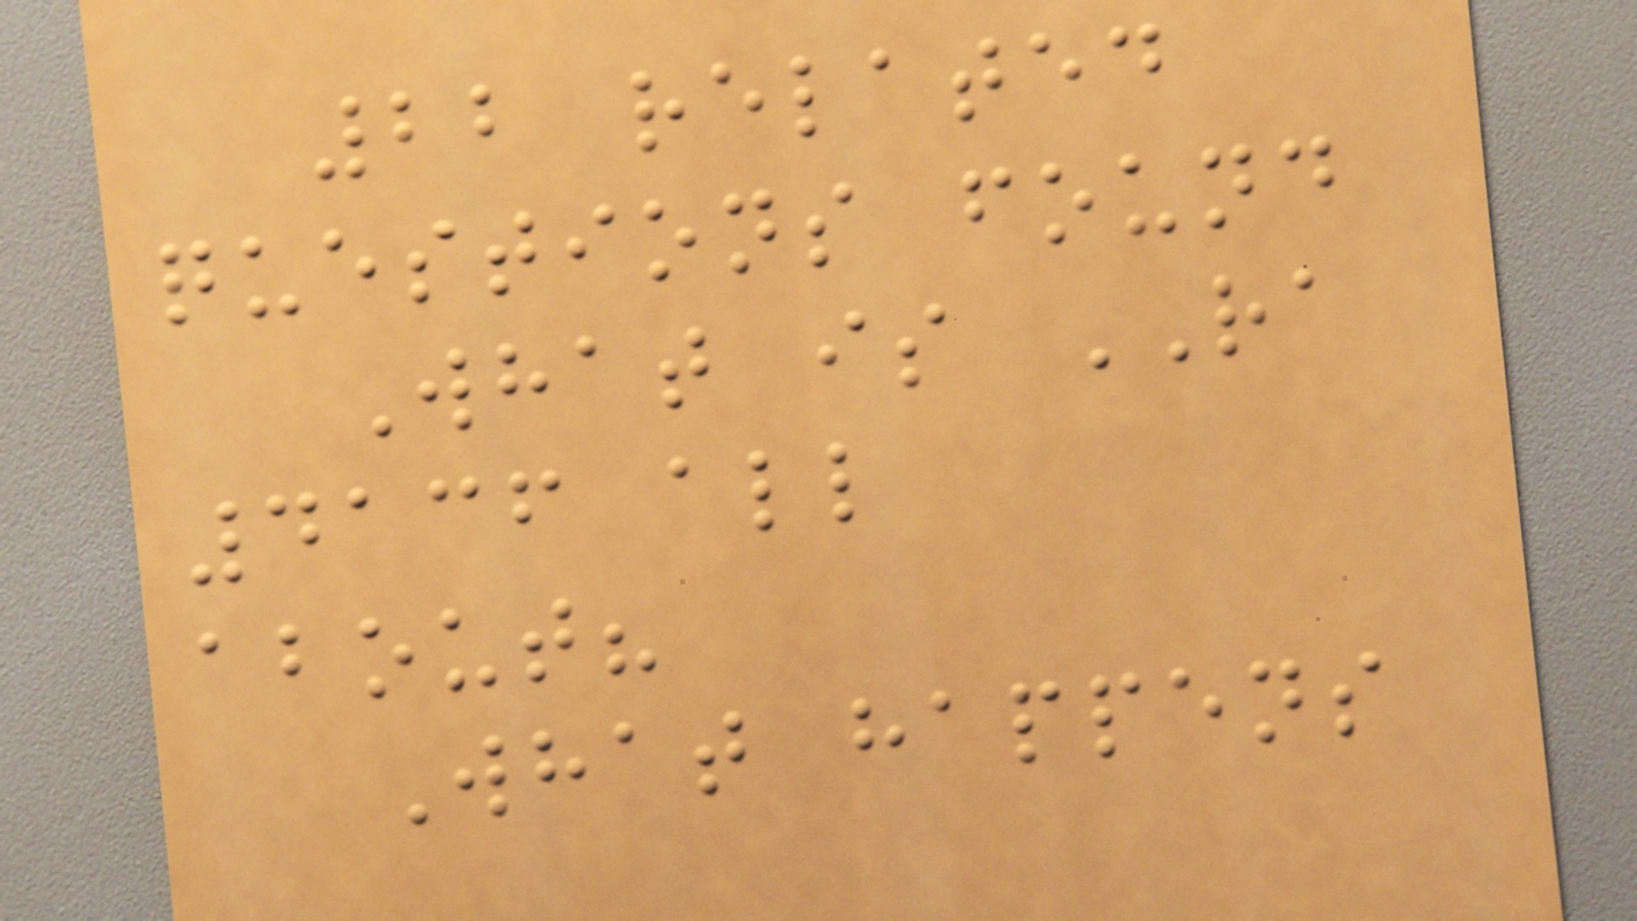22 related
questions found
What is RA
4136 all
about?
What happens
